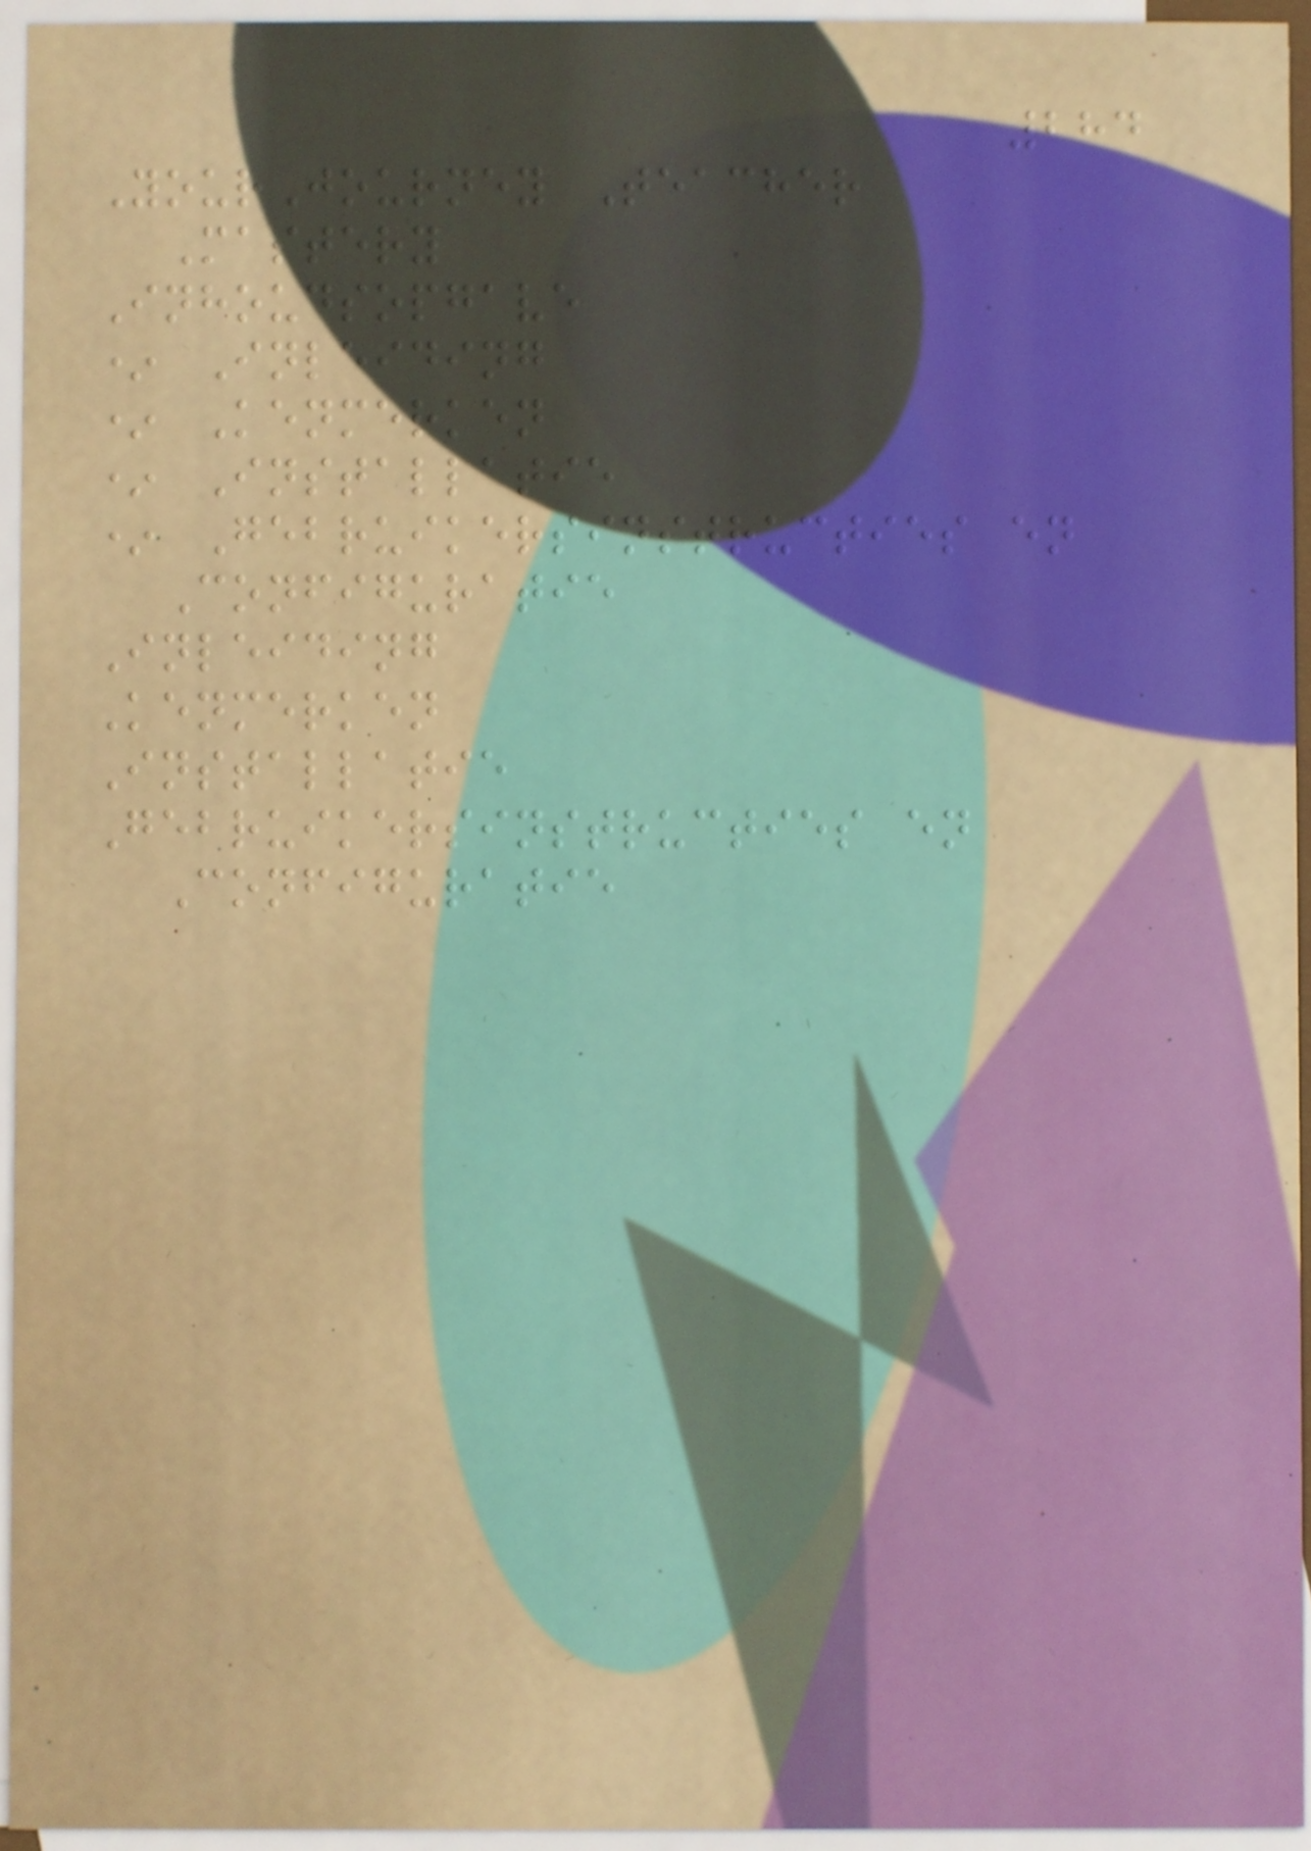284
YourJourney Teacher
Mastery
Inhoudsopgave
* Inleiding
* Kenmerken
* Installatie
* Gebruikersinstructies en
Configuratie
Inleiding
Kenmerken
Installatie
Gebruikersinstructies en
Configuratie
